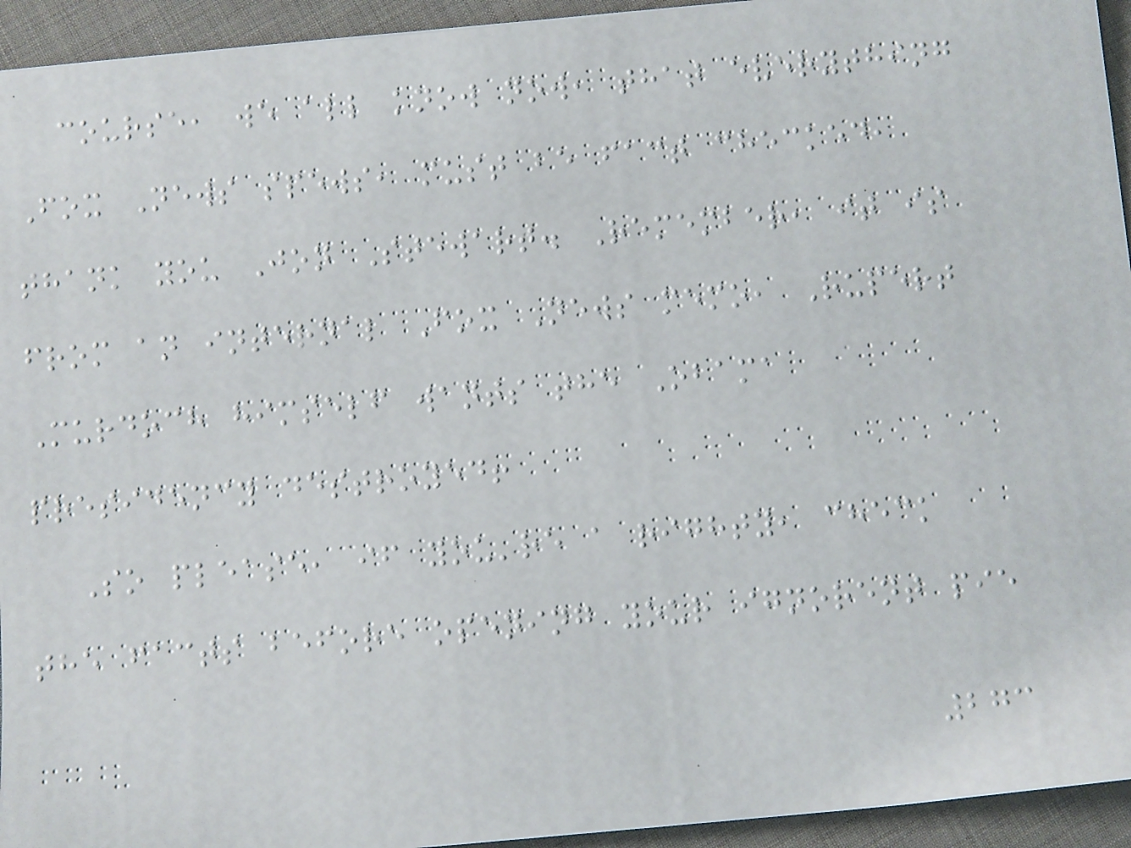course, we all know now, that everything
Fox News spews, must be fact checked,
thank you Jon Stewart. Remember, it is
from an internal Fox News memo, Rupert
Murdoch himself wants the Obama
presidency destroyed!
So please, if you're a righty, check
the facts before opening your ignorent pie
273
